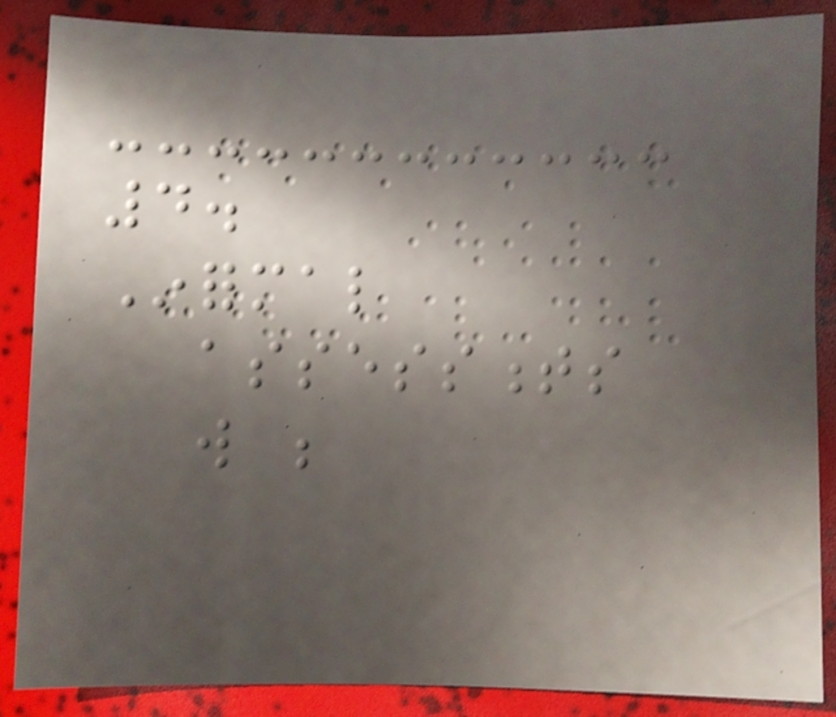4.
Informal
assessments
will be
